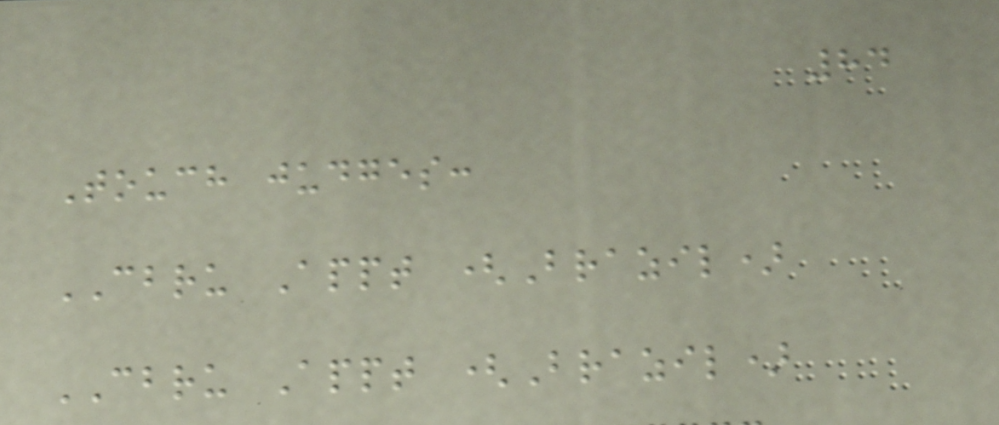84
Touch judges:
CBRU Appt (Brazil)
CBRU Appt (Brazil)
